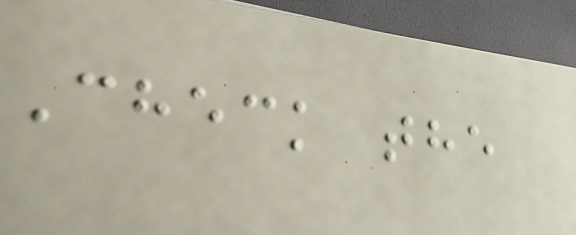Check the
